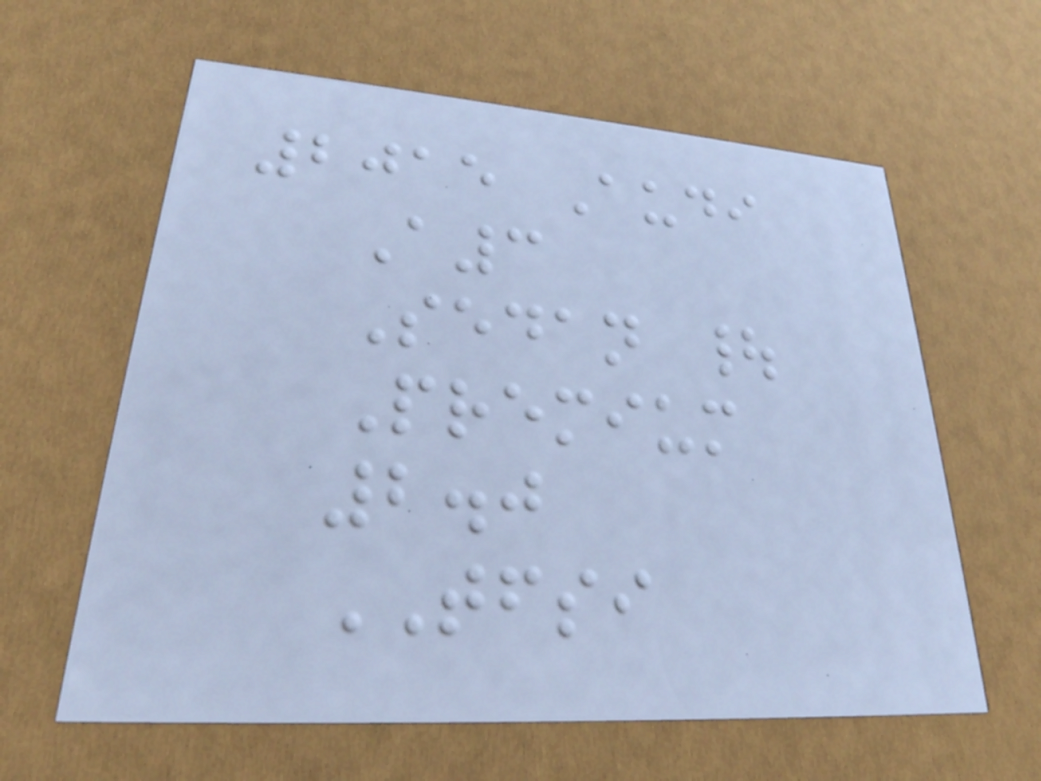2015 Audi
A3
Sedan |
Premium
2.0
TFSI
